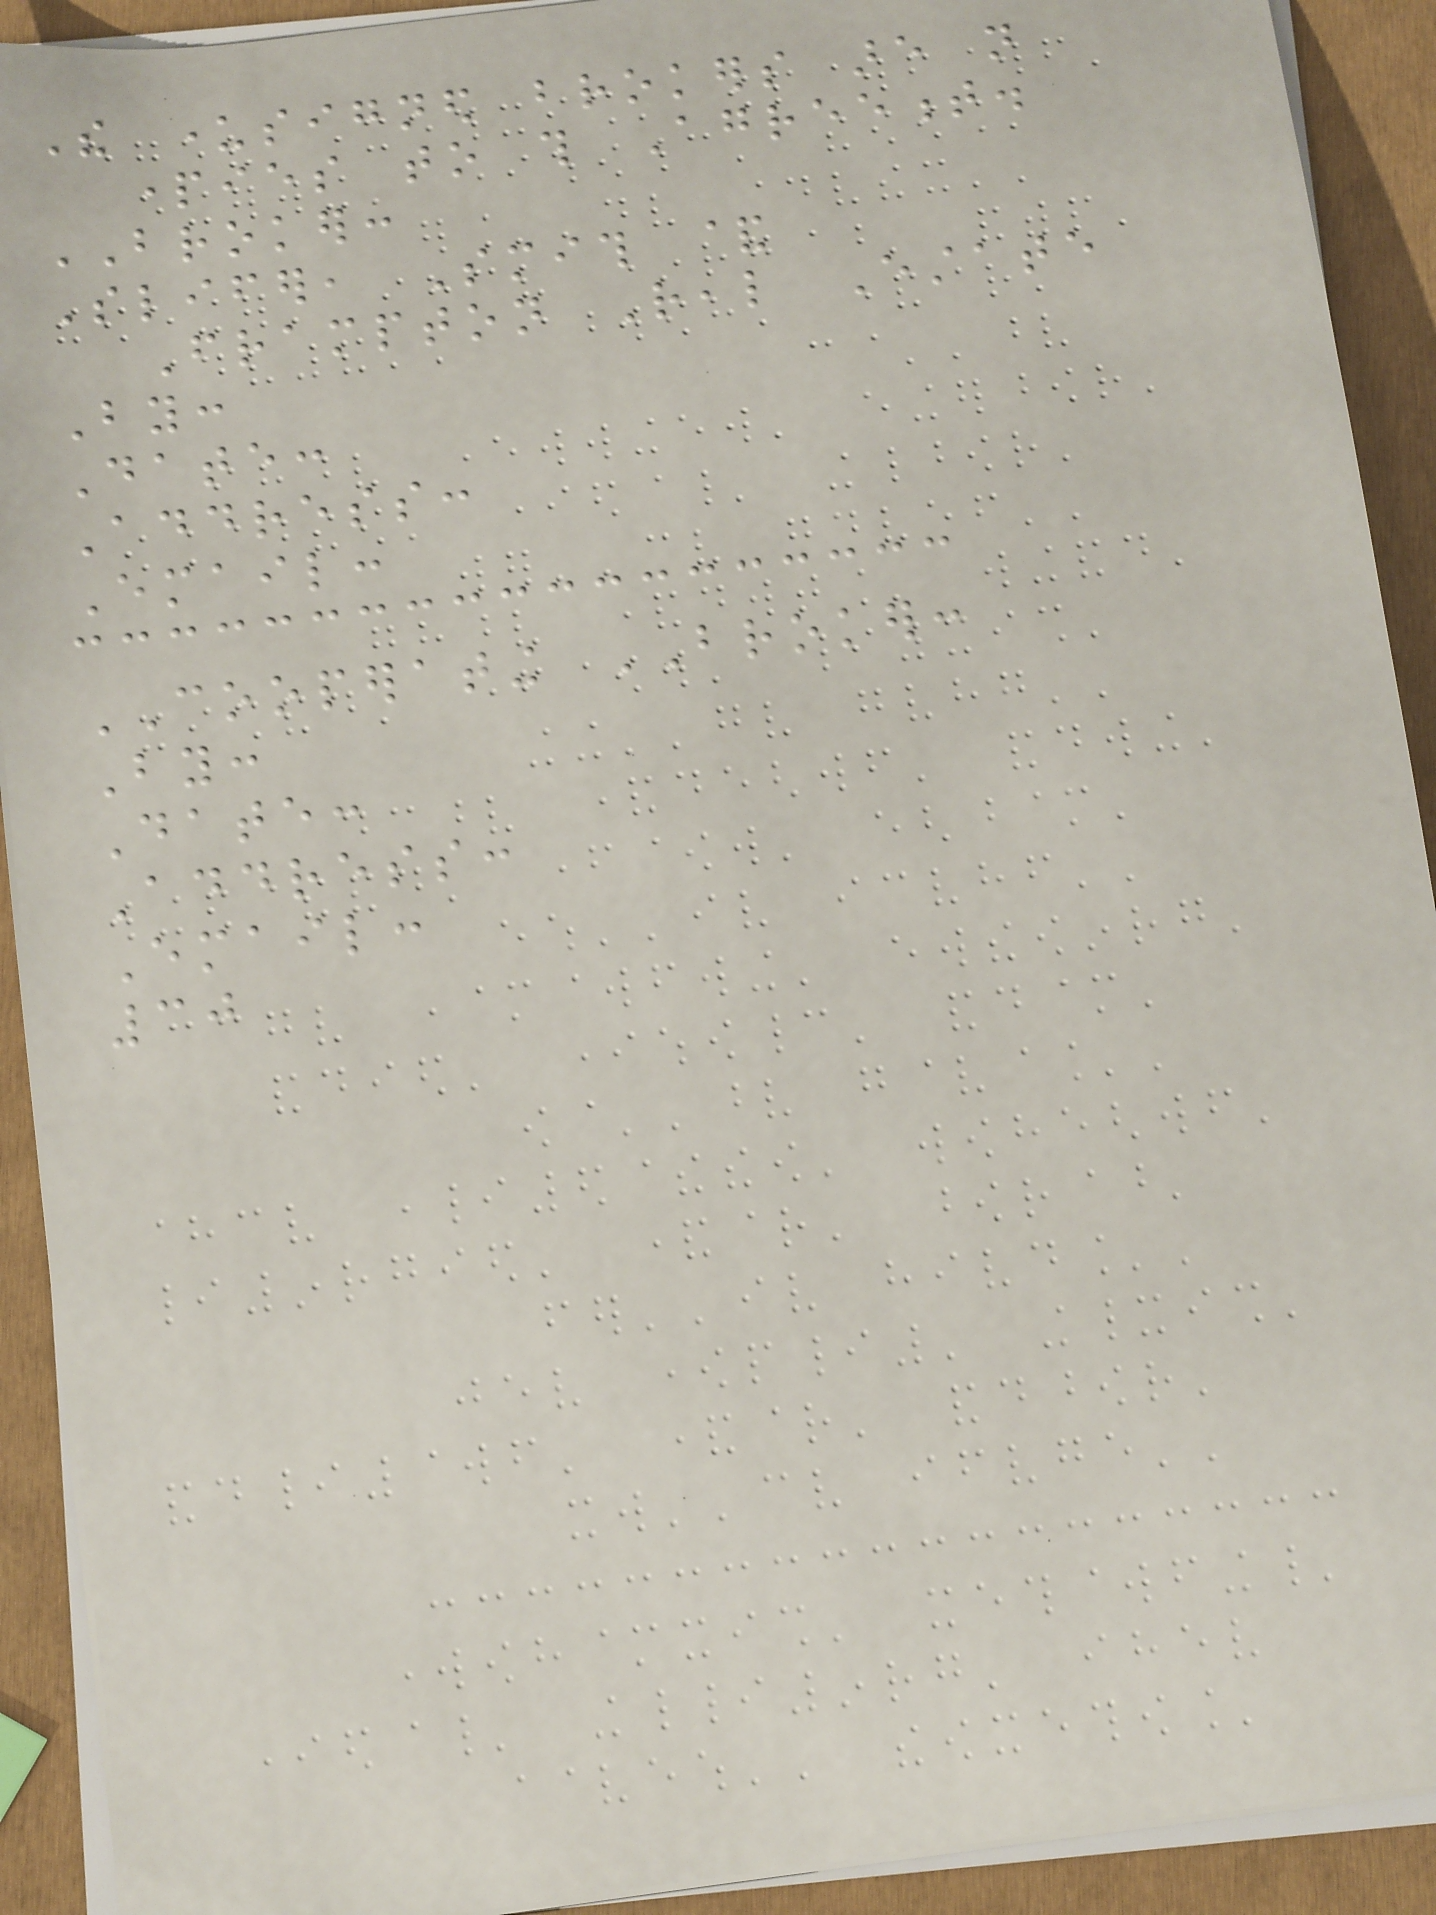The undersigned brokers are not
parties to this Agreement.
BROKER:
Slifer, Smith &
Frampton Real Estate
By:
Date:
Address:
Email:
COOPERATING BROKER:
By:
Date:
Address:
Email:
30
